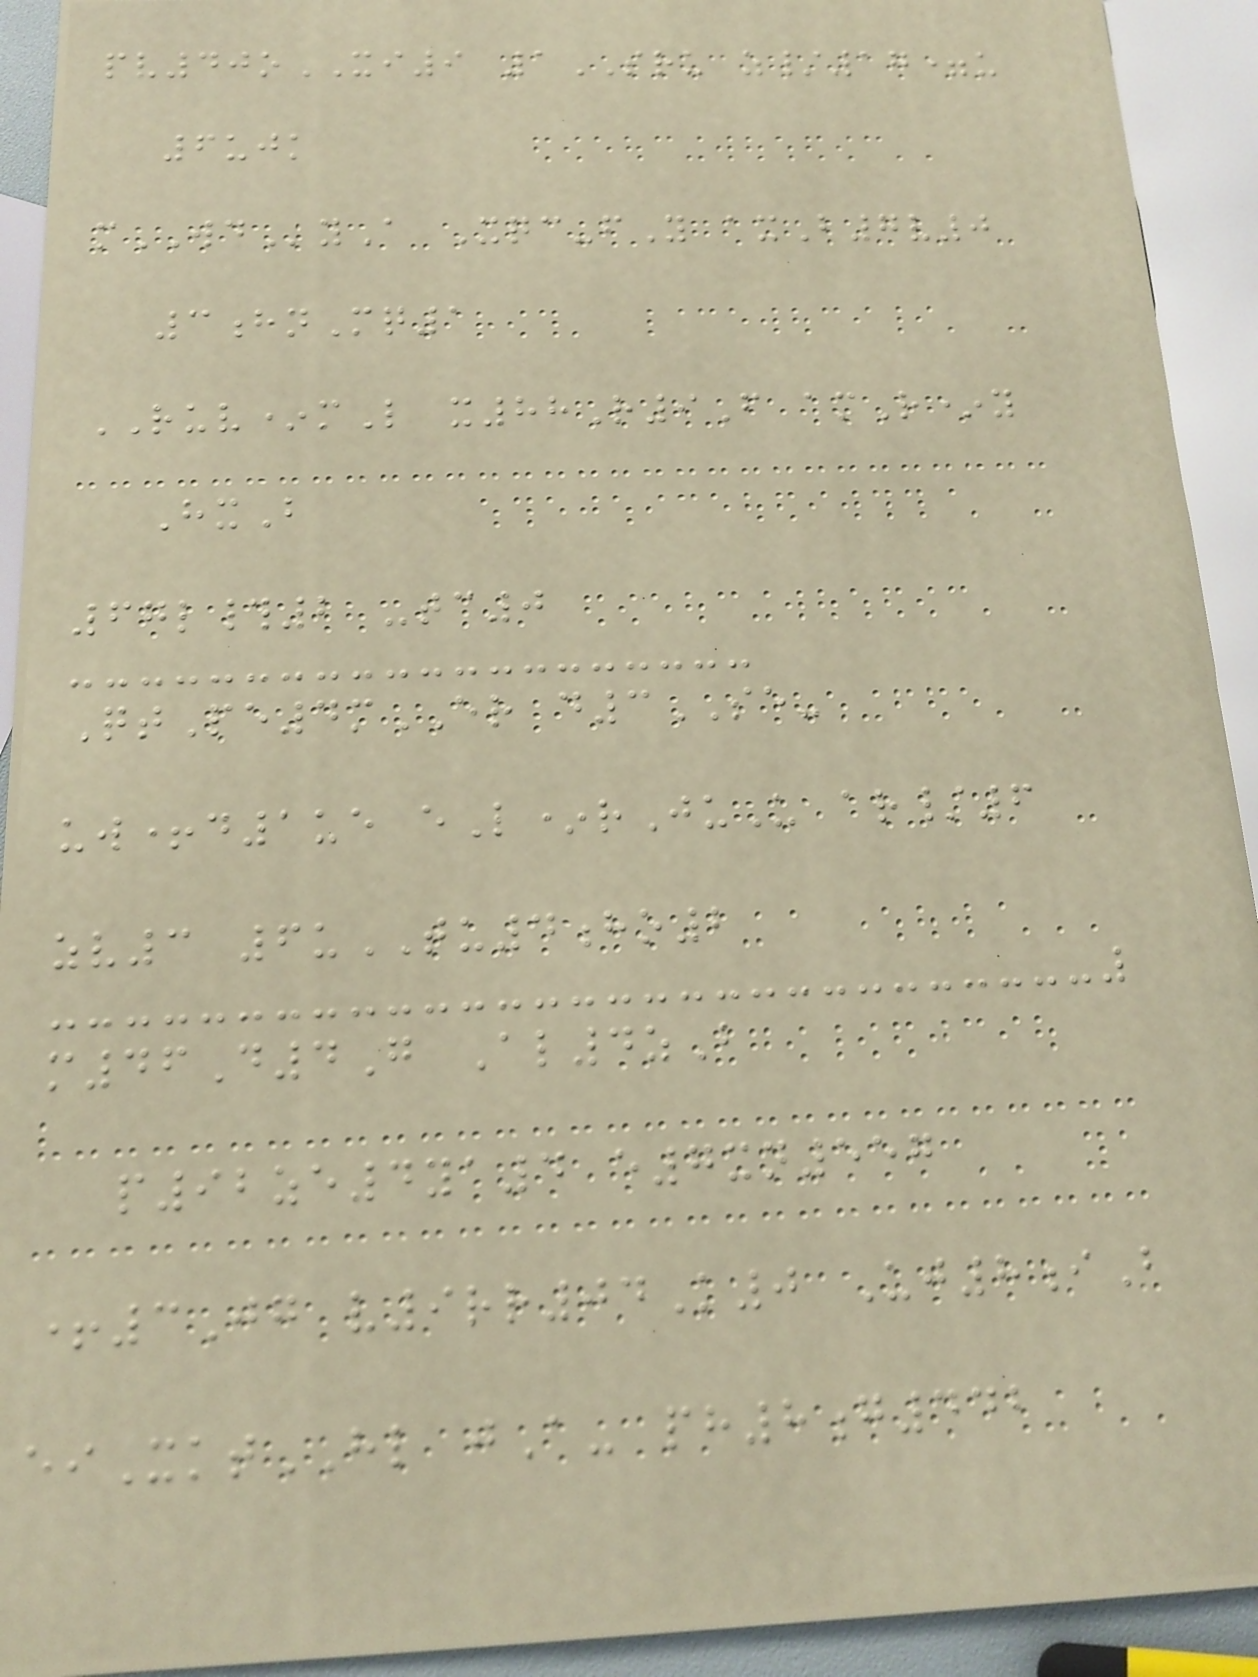pv40oXI9 1SRU z/17=u
6ujk
mWDyA Xqc-fY axB7v0
3hnMq1
RUV*mL x88R9F amR*y
HxB
67l#2 -tc0
QtPe4mER d3SE-
uw+d1ue eL*rJuU ar/6
zv3 6uTU4ho2
m46D4G Al4zB
p92ze4ya4 e7xn557
+3Jg v9rr04K0 Uj8iB
eiXktHL jA- ph8g442
